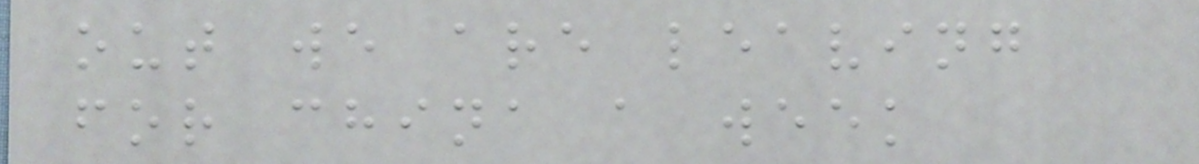out we are leaving
for china a week
